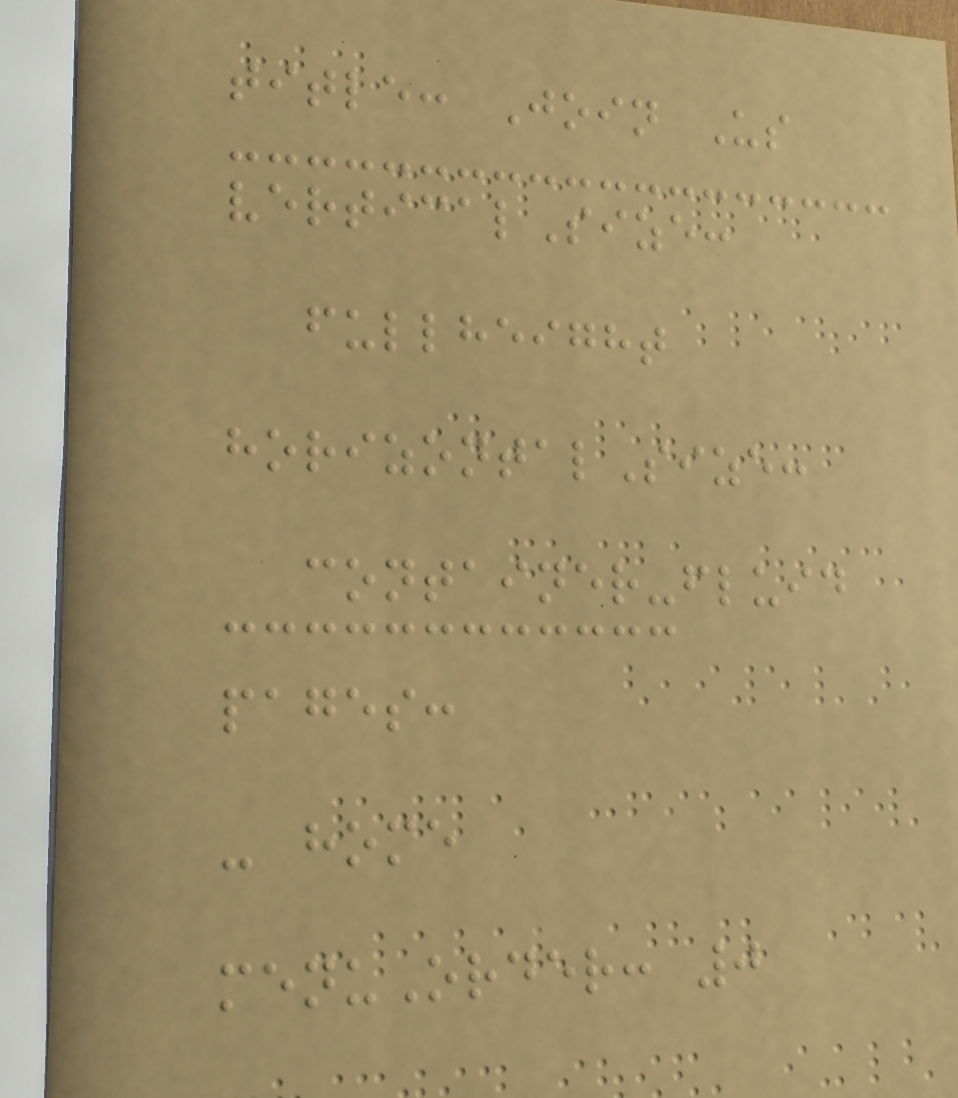title: Join Us
verticalSize:
fullheight
horizontalSize:
container-fluid
pages:
- home
menuOrder: 0
